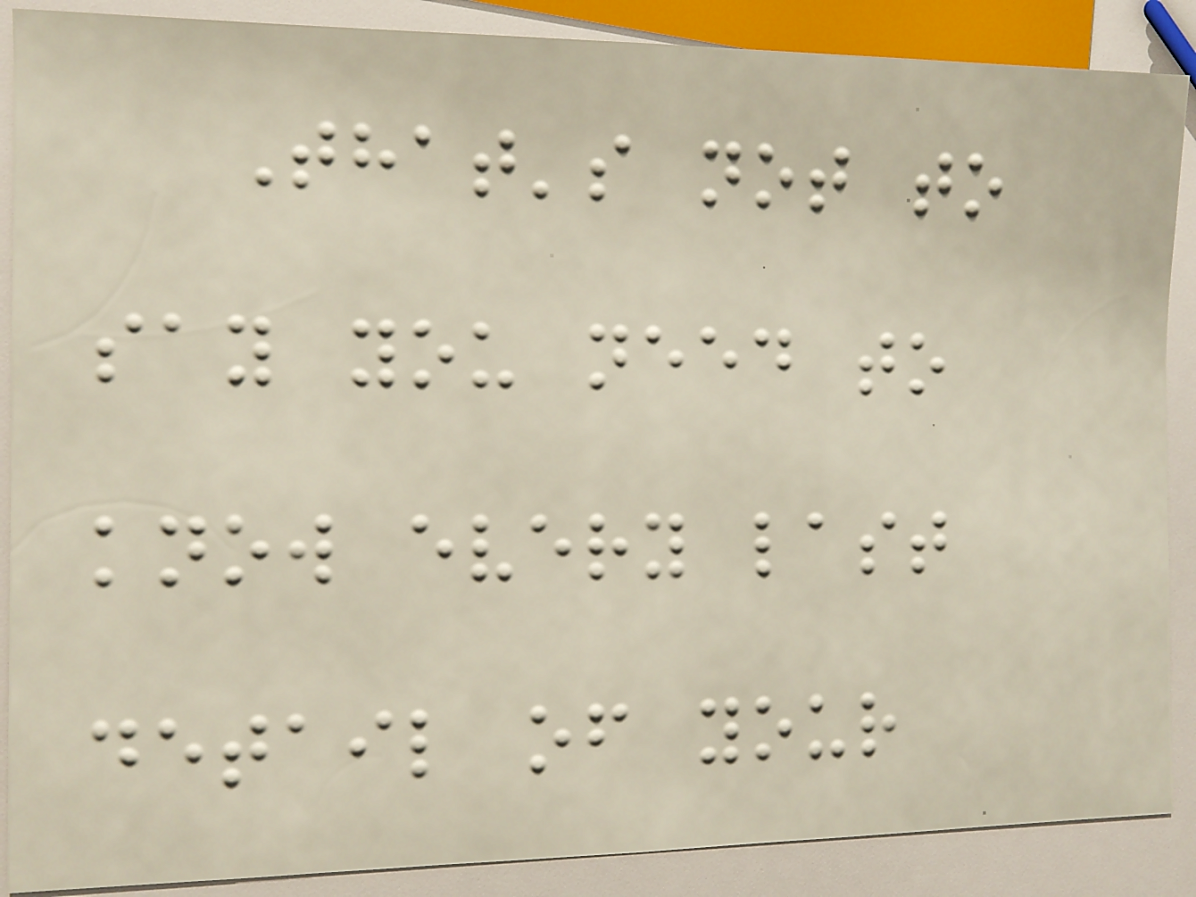That's not to
say you need to
know every last
detail of your
